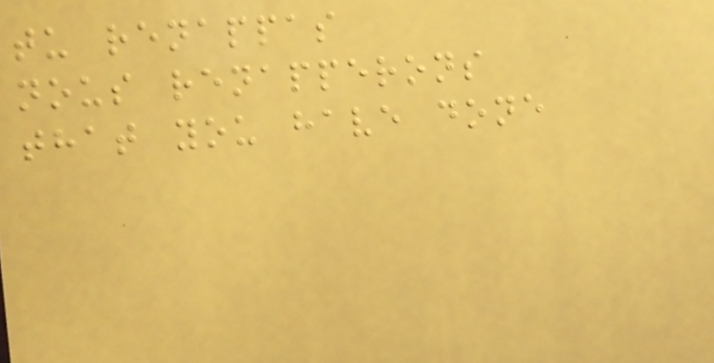tu renappas
nous renapperons
that you have done
